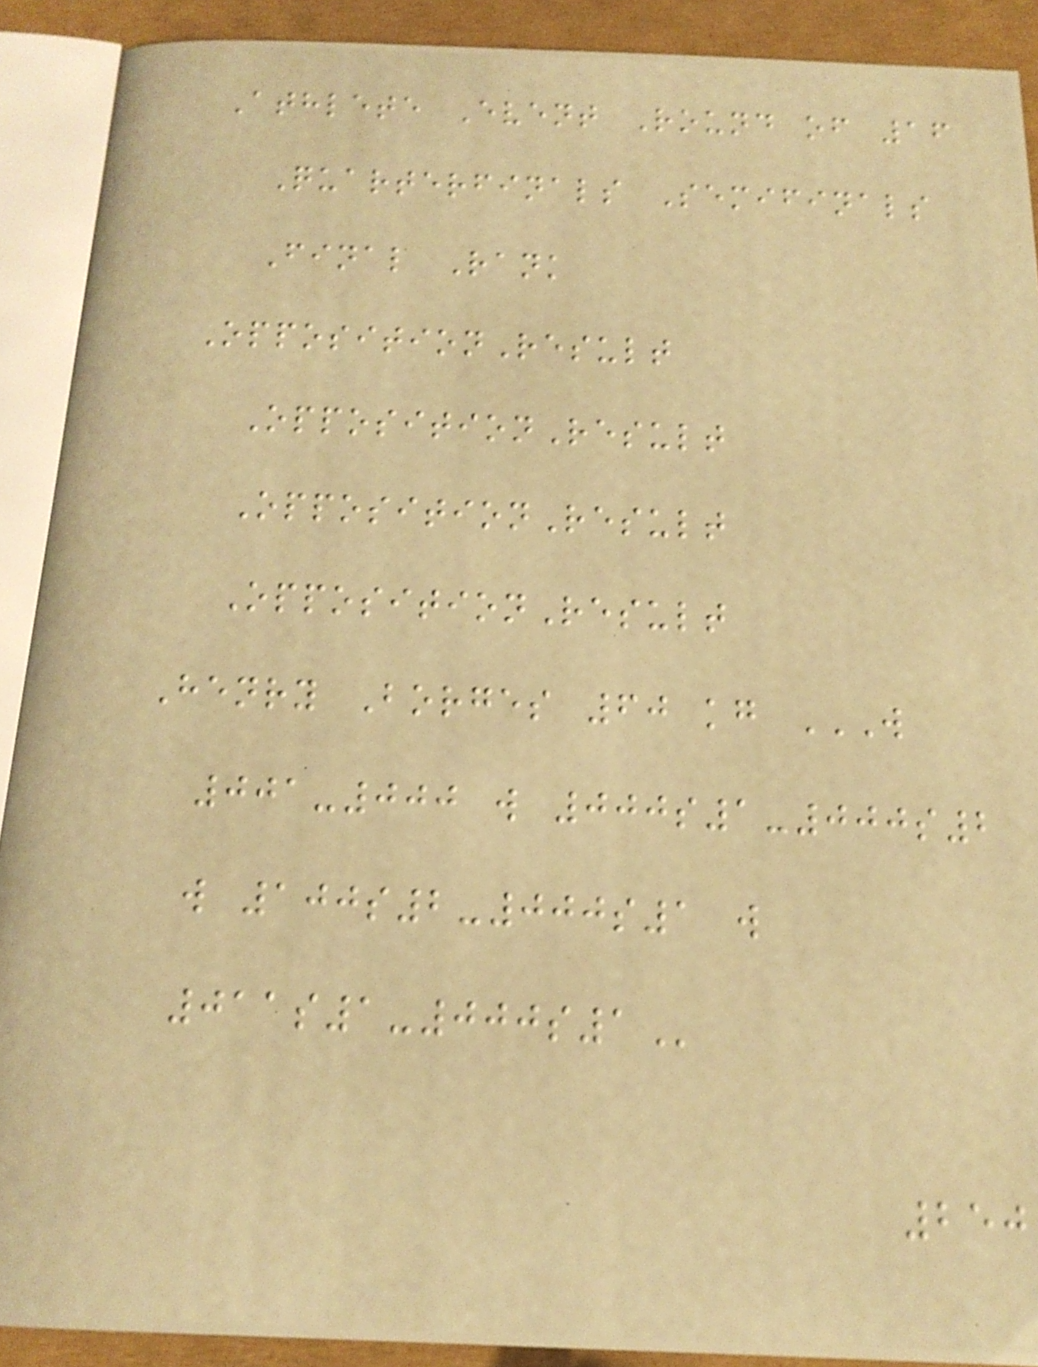Athlete Event Round of 16
Quarterfinals Semifinals
Final Rank
OppositionResult
OppositionResult
OppositionResult
OppositionResult
Henry Borges 60 kg W
001-000 W 000S1-000S2
W 100S2-000S1 W
011S1-000S1
250
